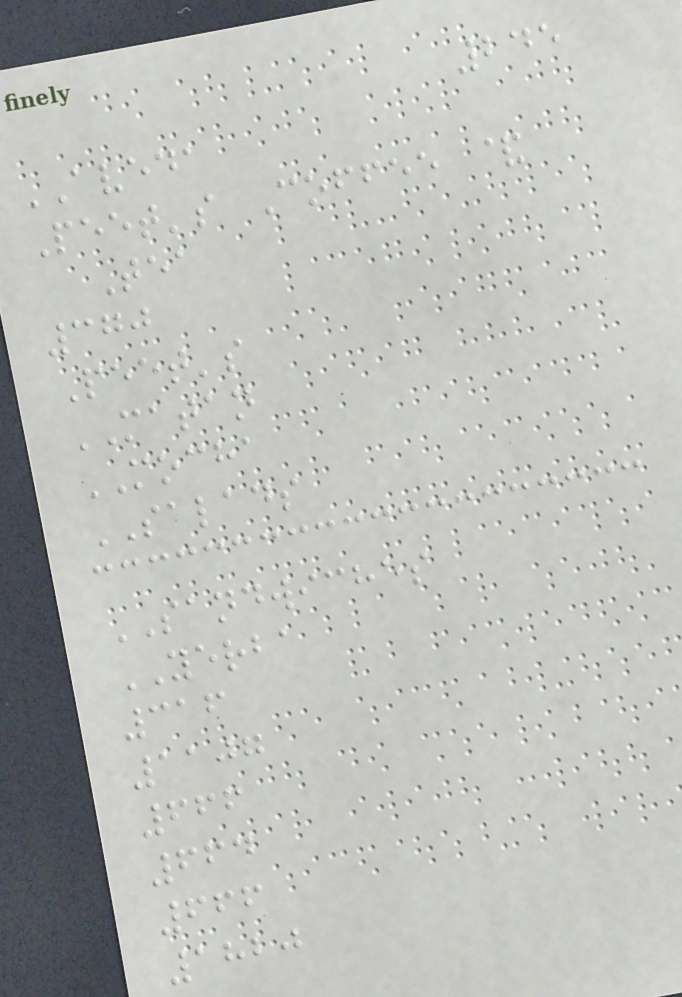245
AVEDA
Peet's Coffee &
Tea
370
Peet's
MATAN
MOCHA
SALADS
SANDWICHES
YERBA
316
1107
666
664
666
1820
